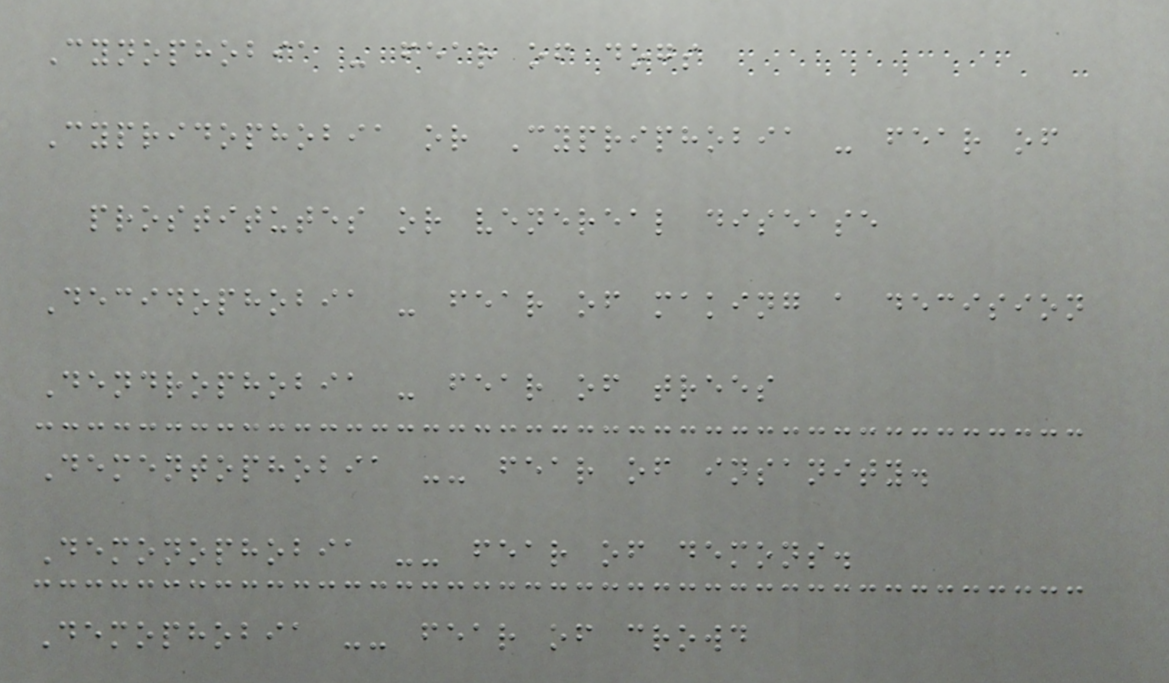Cynophobia - fear of dogs
Cypridophobia or Cypriphobia - fear of
prostitutes or venereal disease
Decidophobia - fear of making a decision
Dendrophobia - fear of trees
Dementophobia -- fear of insanity.
Demonophobia -- fear of demons.
Demophobia -- fear of crowd
